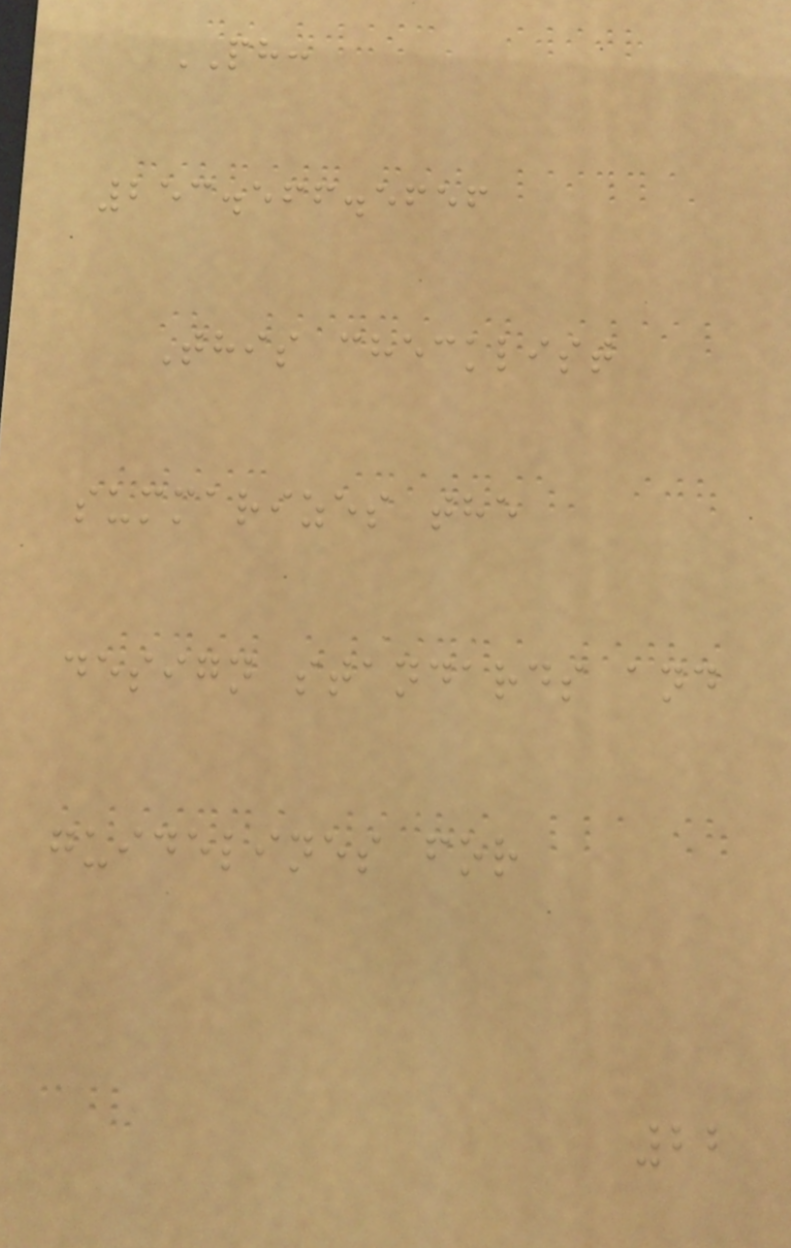PH:
253.566.5656
This checklist
summarizes the
design standards and
guidelines for
22
